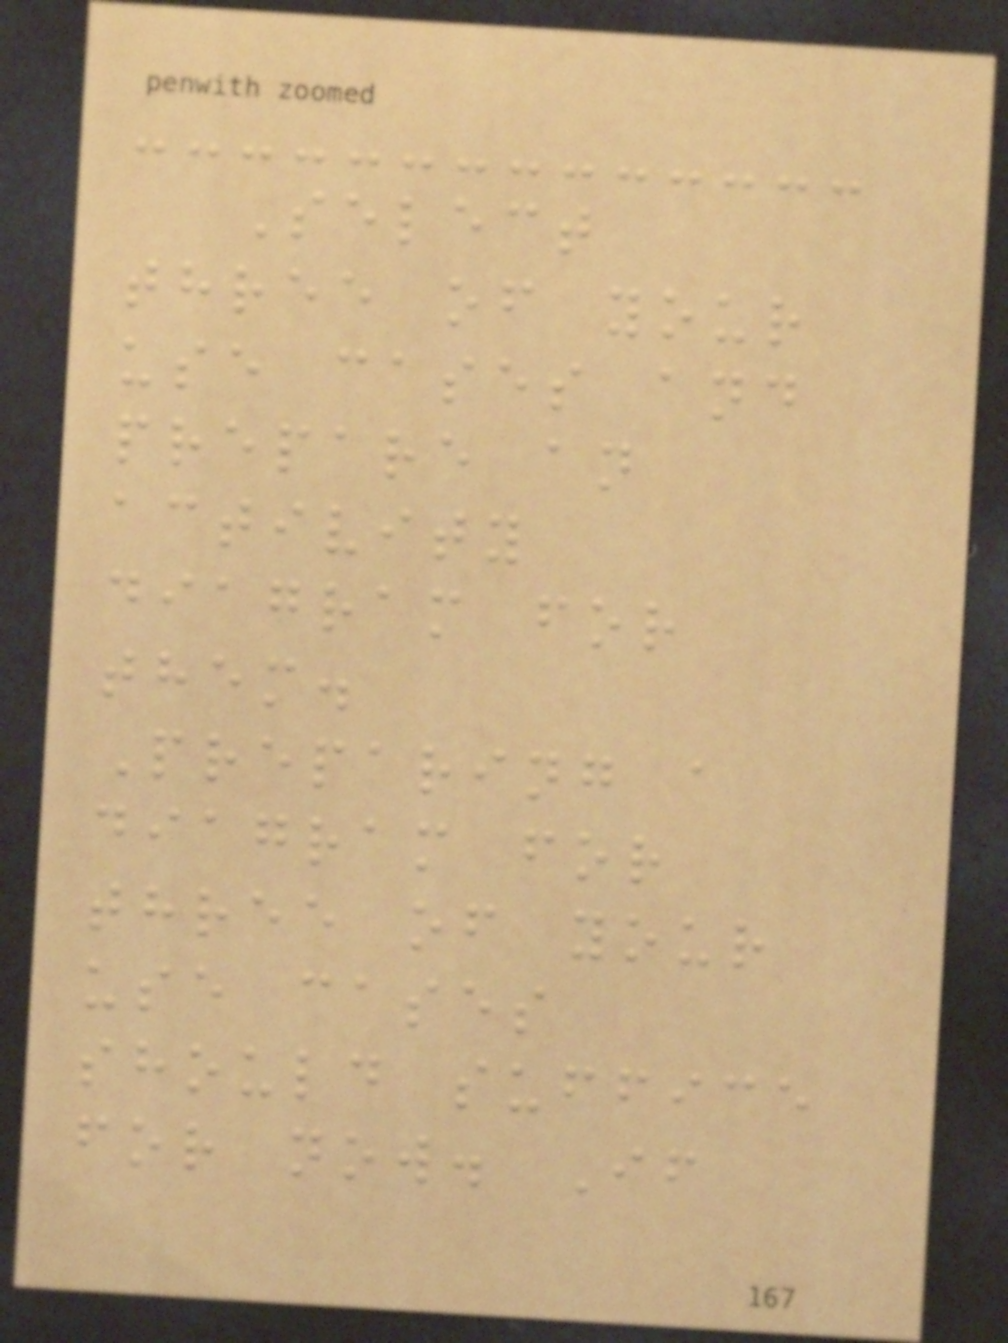Select
three of your
use cases and
prepare an
activity
diagram for
them.
Preparing a
diagram for
three of your
use cases
should suffice
for now. If
